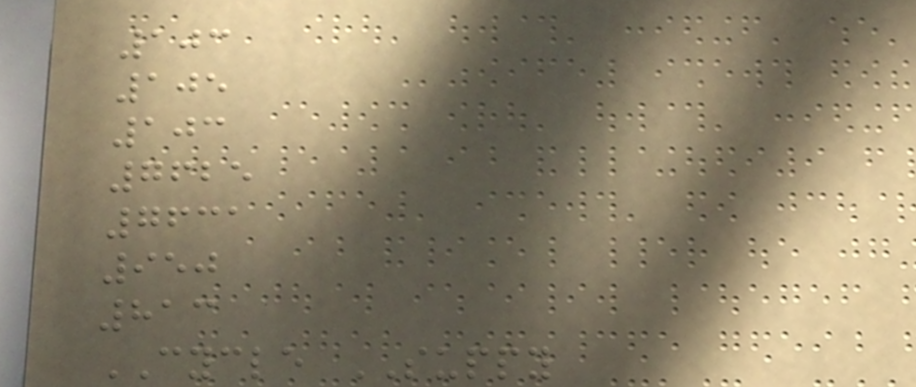103
105
103
7625
7631
950
813
CYCLE SUPPY
